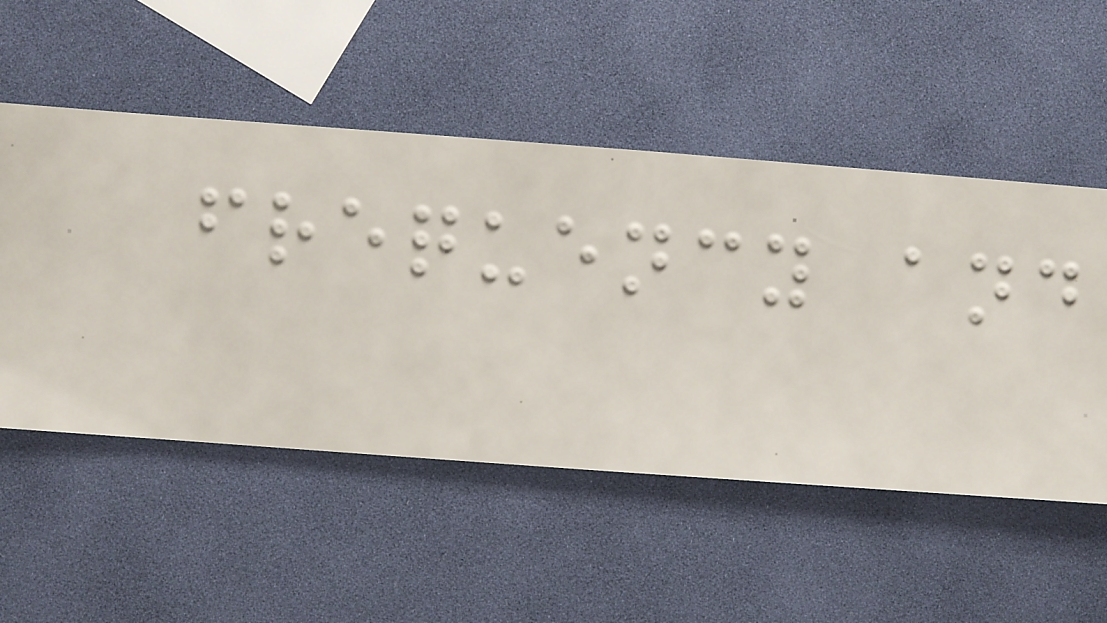frequency and
